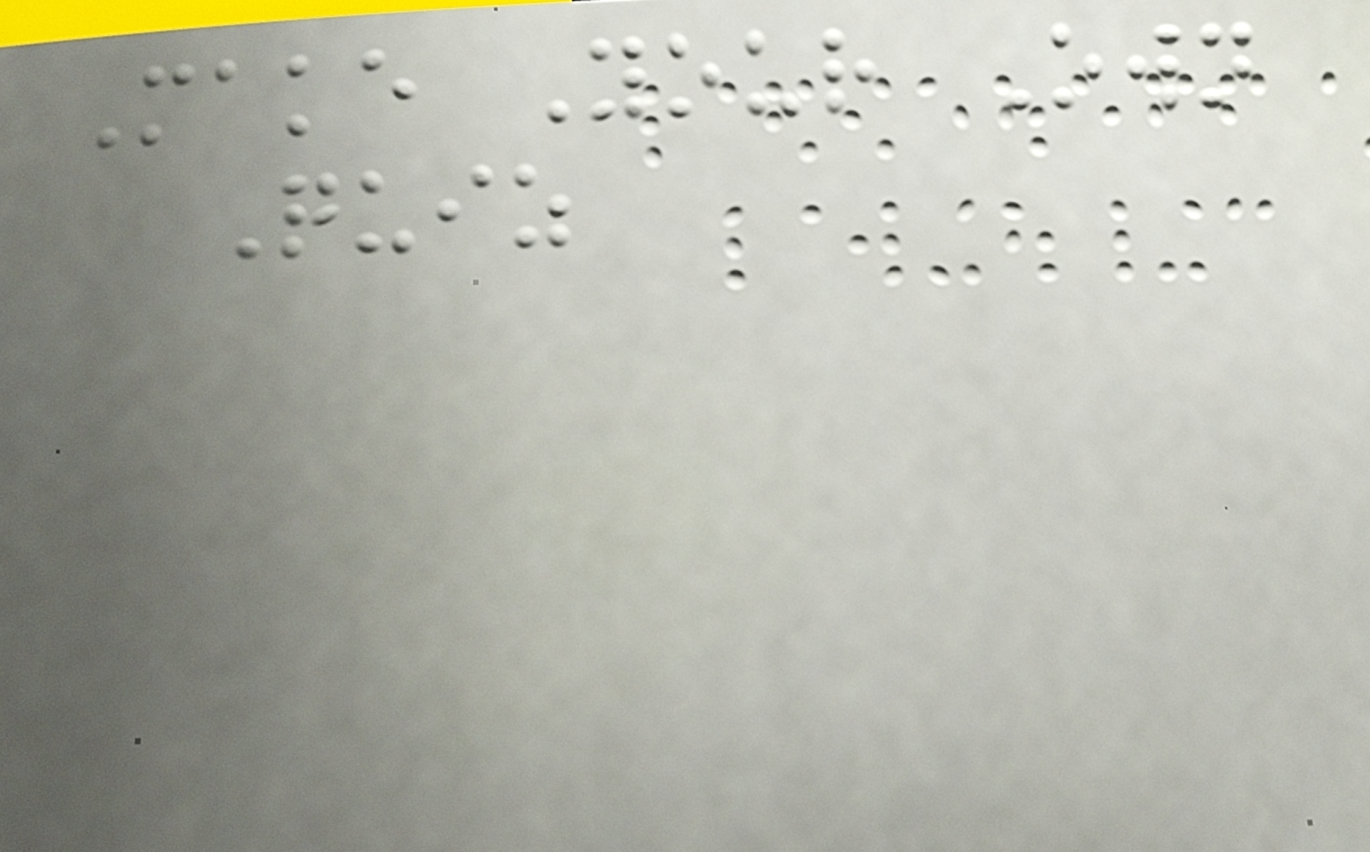Make Your Own
Quiz
